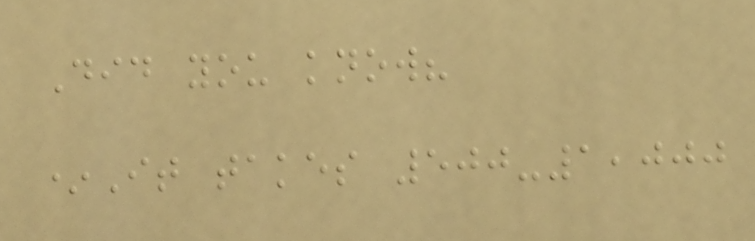Did you know?
*It takes 500-1,000
